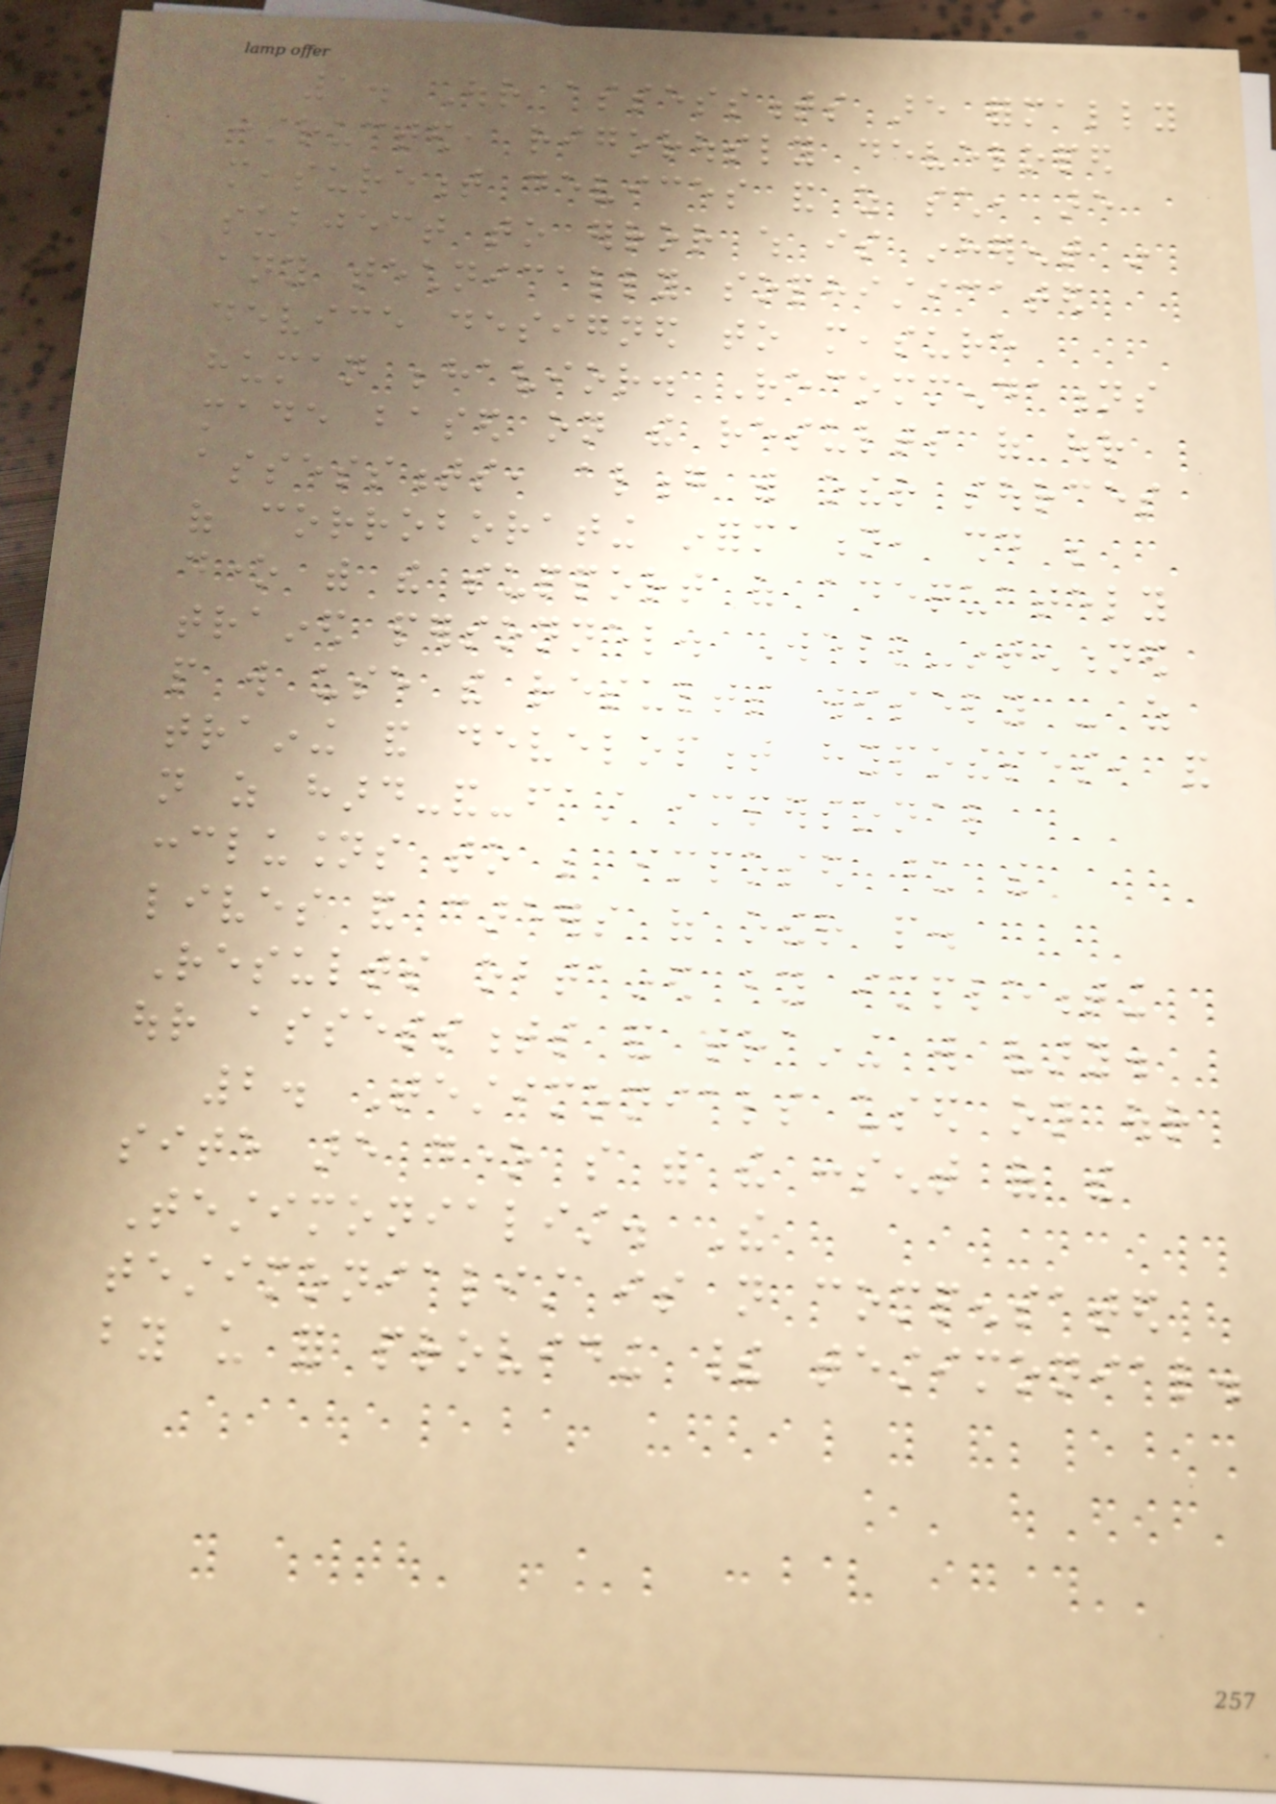1. Our assessments are formally
constructed, rigorously developed
measurement devices and as such, are
subject to error which is inherent in
any technically sophisticated
device designed to measure
human behavior. Recommendations
made based on the results of our
assessments, along with other sources
of corroborating information, should be
done with the support of adequately
trained personnel. Well-intentioned
people will use the results wisely - as
training and development hypotheses, and
not as hard-and-fast impersonal
conclusions to be imposed upon the
lives and careers of other people.
Results obtained by implementing
our assessments and training will vary.
2. Testimonials used on our
site are done so with the consent of the
Testimonialist. The
testimonialist is not compensated
by us for providing their testimonial.
